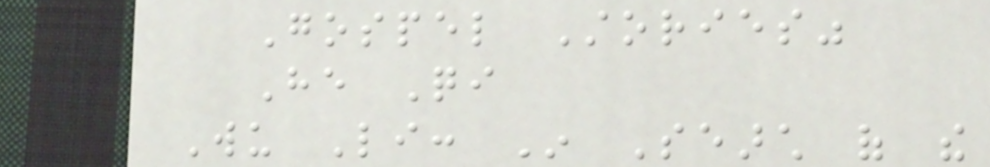Gospel Stories"
He Qi
Wu Li: In Search of the
